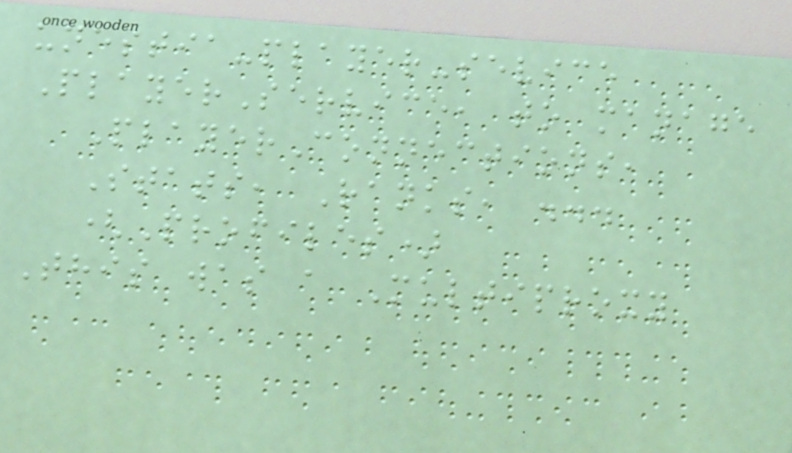unestia-player-sevice
PlayerService, to manage
PlayerConnections,
Stats, Ranks, ...
(Profiles)
This was a Multiproxy
